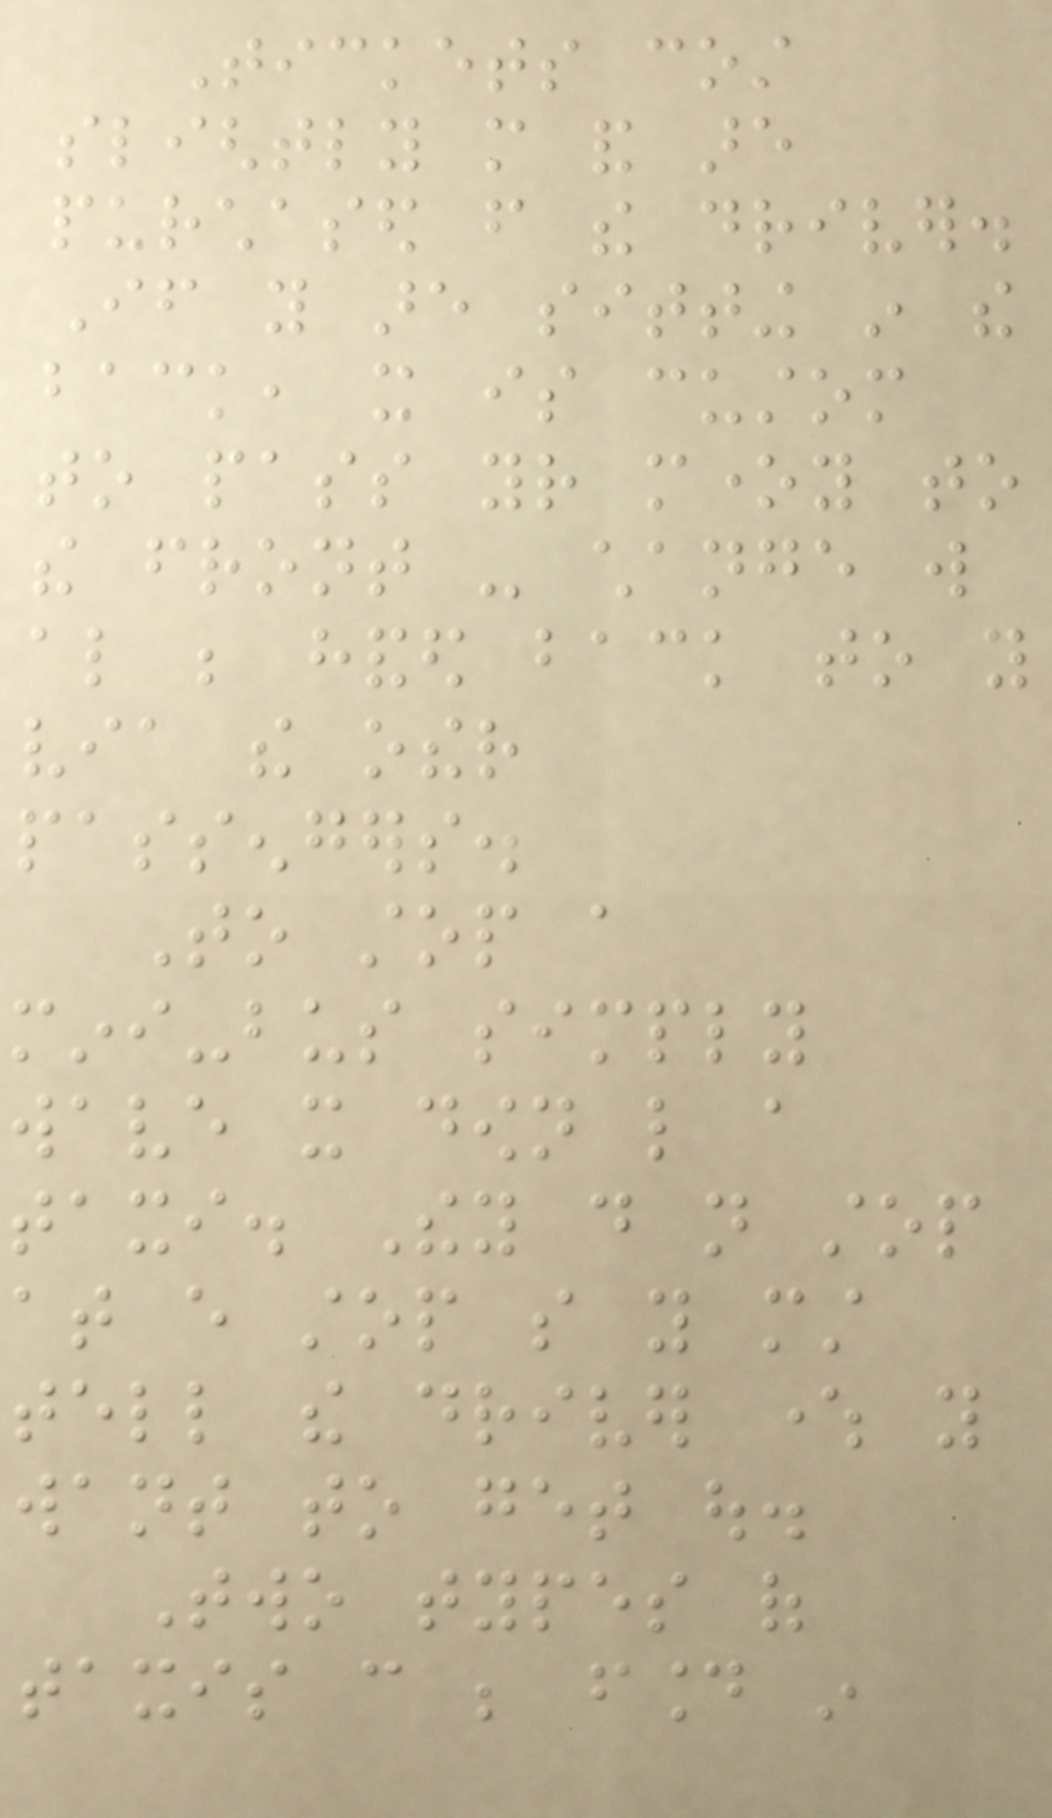Tickets cost
slightly more and are
purchased from the driver.
If you are sitting in the
back, it is custom
to pass your money to
the front - change will
also be handed back to you
via the other
passengers.
To stop a
mini-bus simply
wave it down like a
taxi. They do not stop
at every stop so you must
tell the driver where you
want to get out.
Two types of
taxis can be found in
